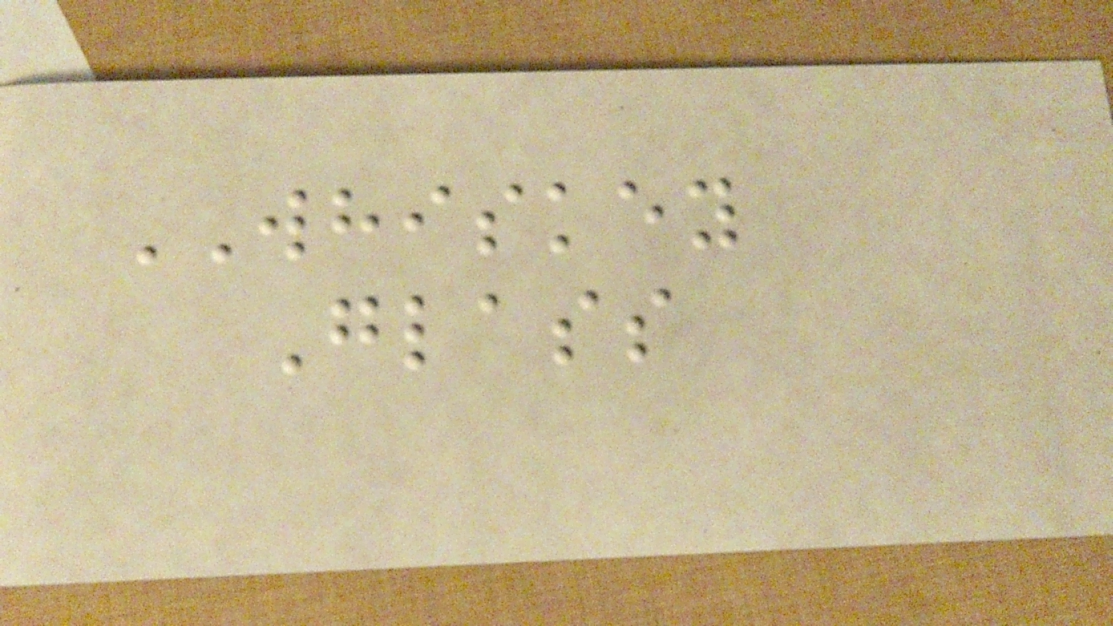WHISKEY
Glass
